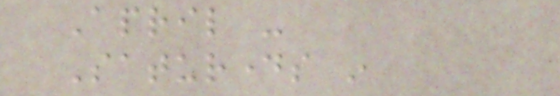April -
Saturdays in
